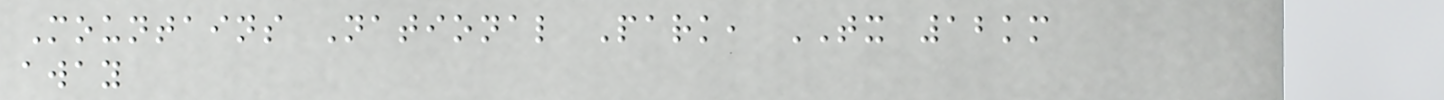Mountains National Park, TX 12km
away
